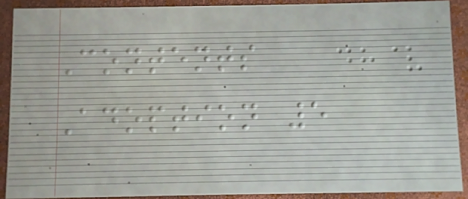Contents
Adoption 5
